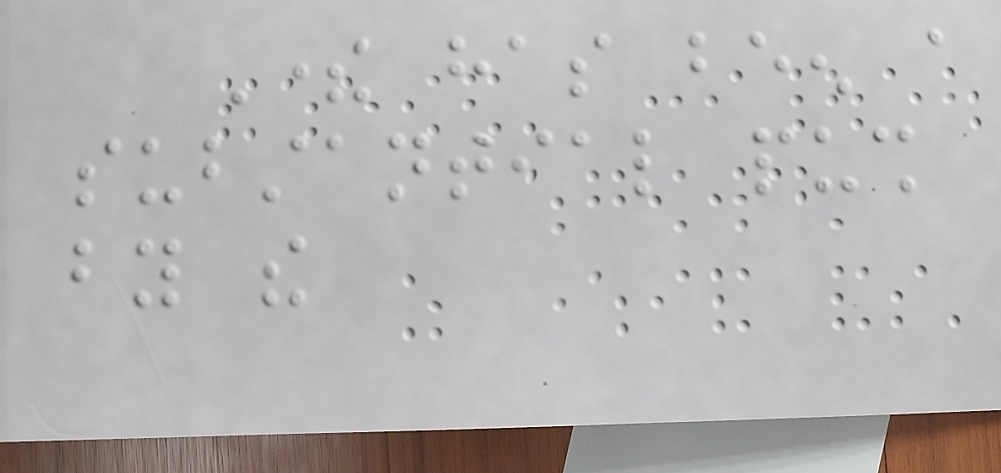There has been a
substantial push
by the
